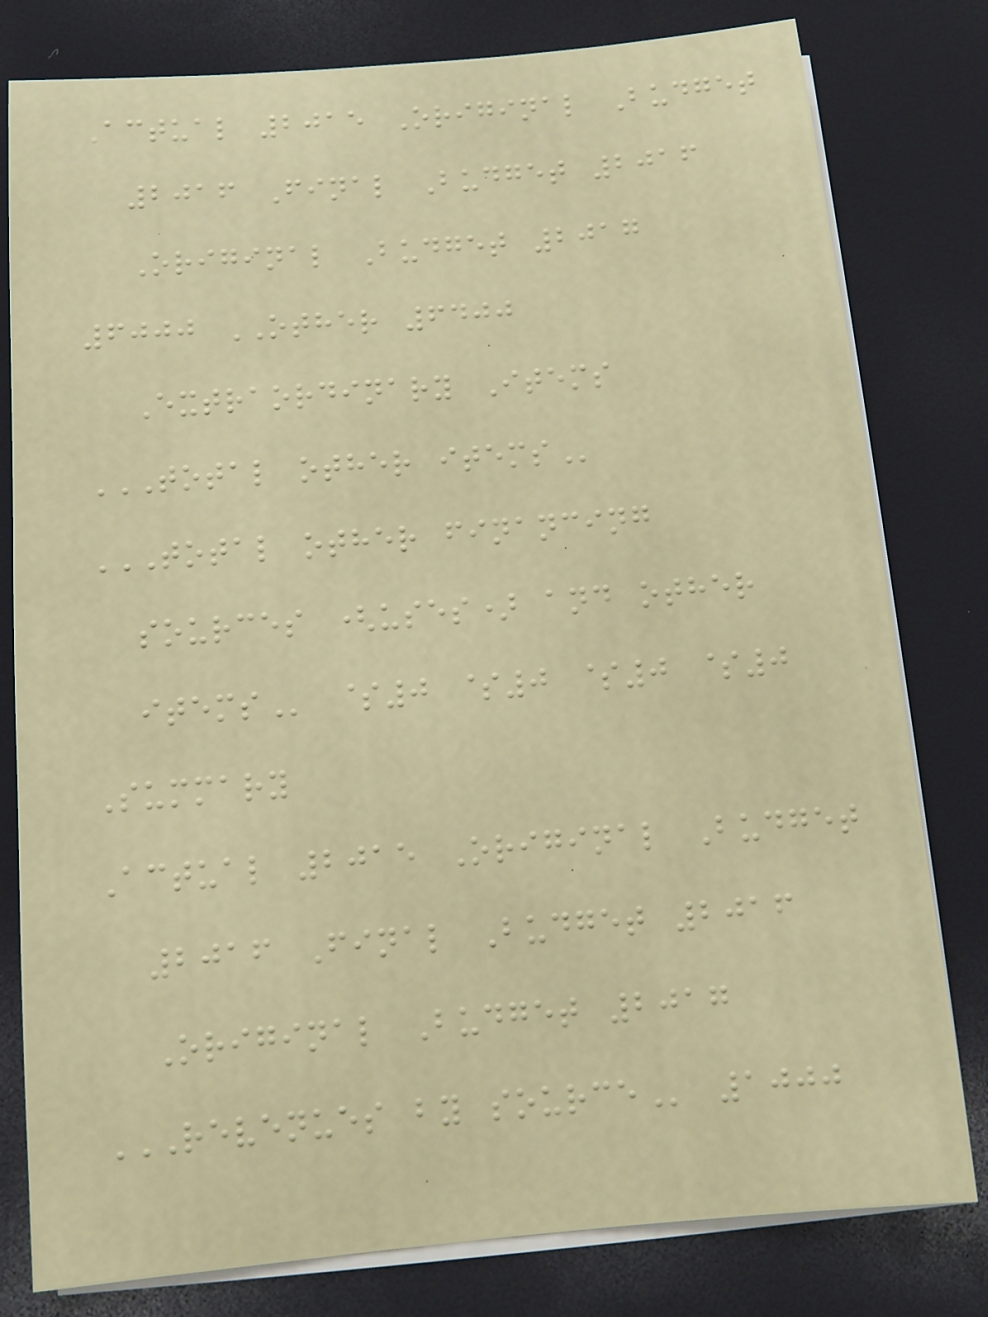Actual 2015 Original Budget
2016 Final Budget 2016
Original Budget 2017
6000 OTHER 6400
Extraordinary Items
TOTAL OTHER ITEMS
TOTAL OTHER FINANCING
SOURCES (USES) AND OTHER
ITEMS $0 $0 $0 $0
Summary
Actual 2015 Original Budget
2016 Final Budget 2016
Original Budget 2017
REVENUES BY SOURCE 1000
